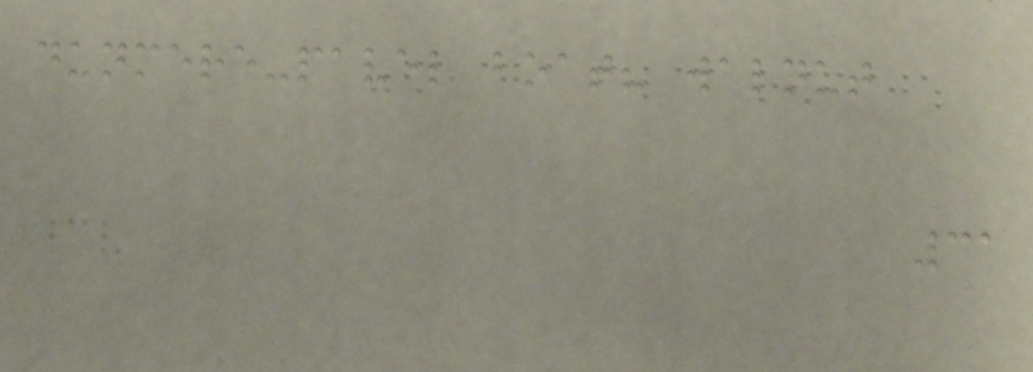dunmere-pavel boat? walnut
31
